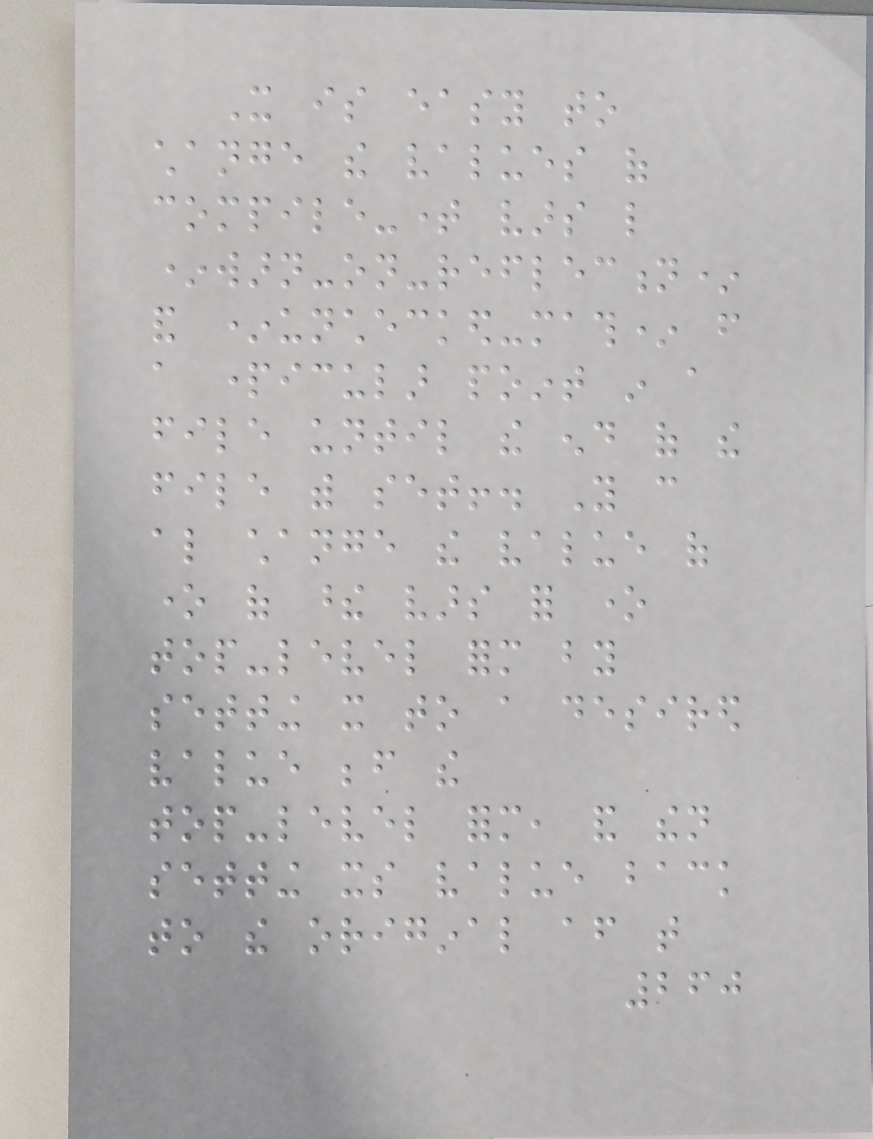It is easy to
change the values of
compile-time vars like
*warn-on-reflection*
and *unchecked-math* from
a particular point in a
file until the end of the
file with set!. You can
also change the value of
one of these vars for one
top-level form by
setting it to a desired
value before the
top-level form, and then
setting its value back
to the original after that
260
